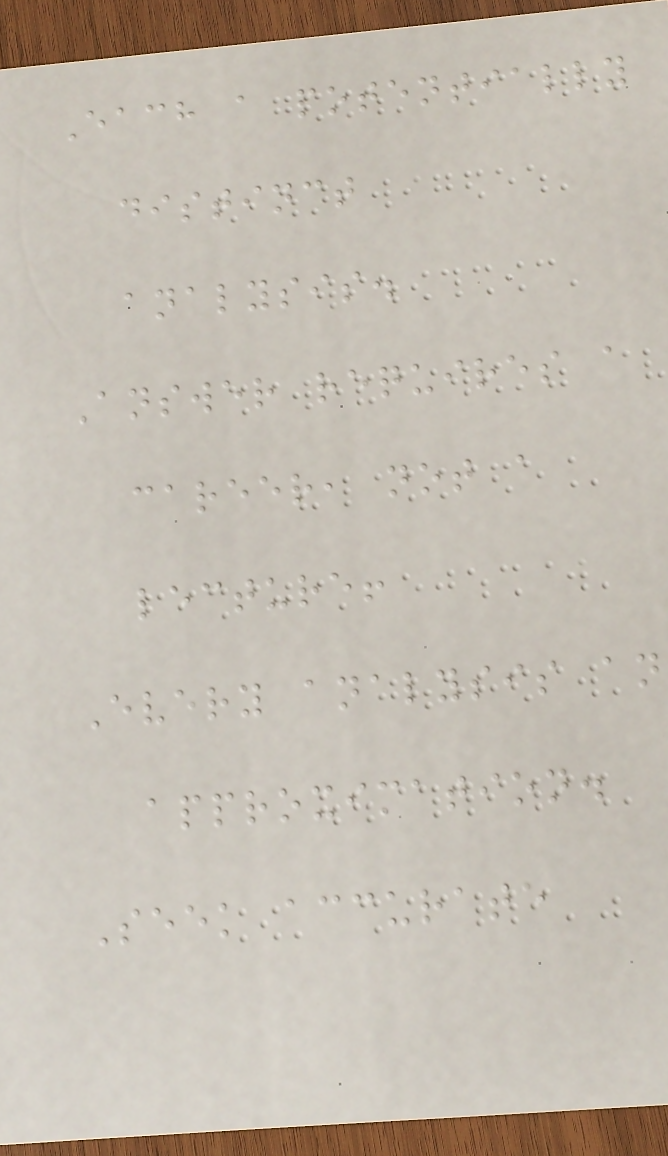Each a potentially
distinct
analysis.
Answer requires a
career, not a
lecture!
Every analysis an
approximation.
Seek accurate
